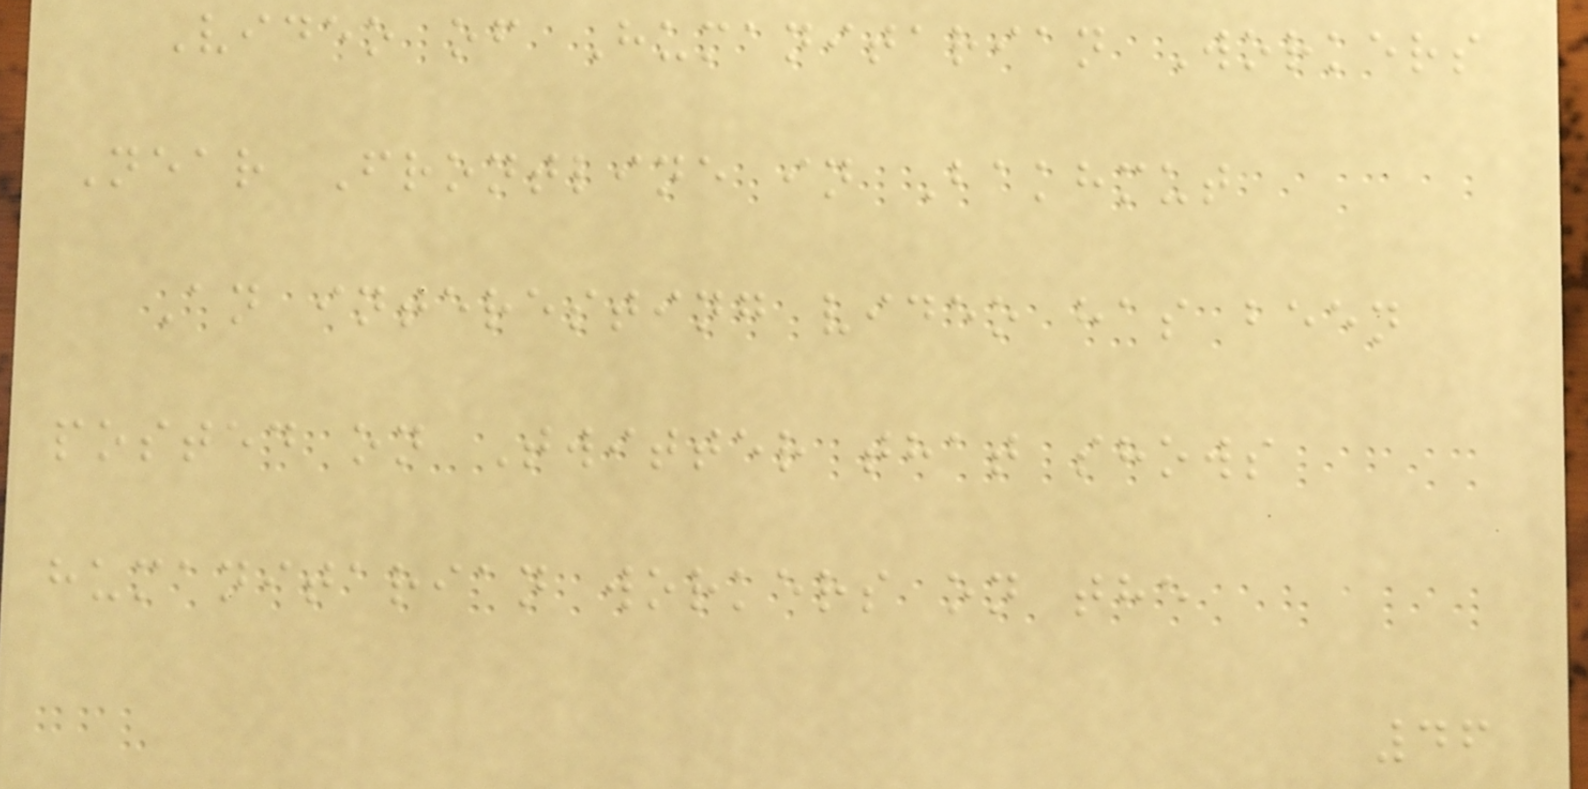Video of Humanitarian Workers
Near Frontline in Bakhmut
An interesting video has been
posted on Twitter that shows
humanitarian workers on the
46
